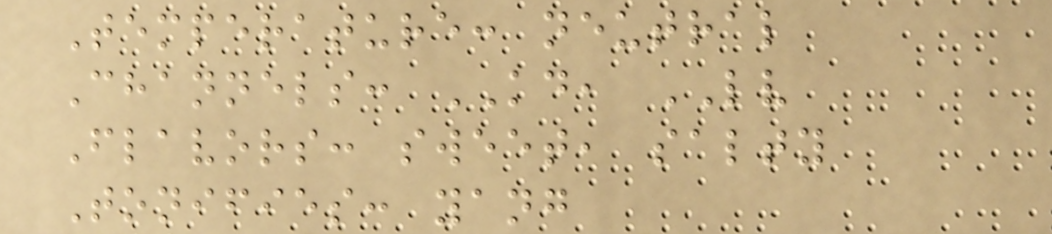Temperature: neutral
Channels: KD, LV
Flavors: sweet, salty
Tonifies: yang
